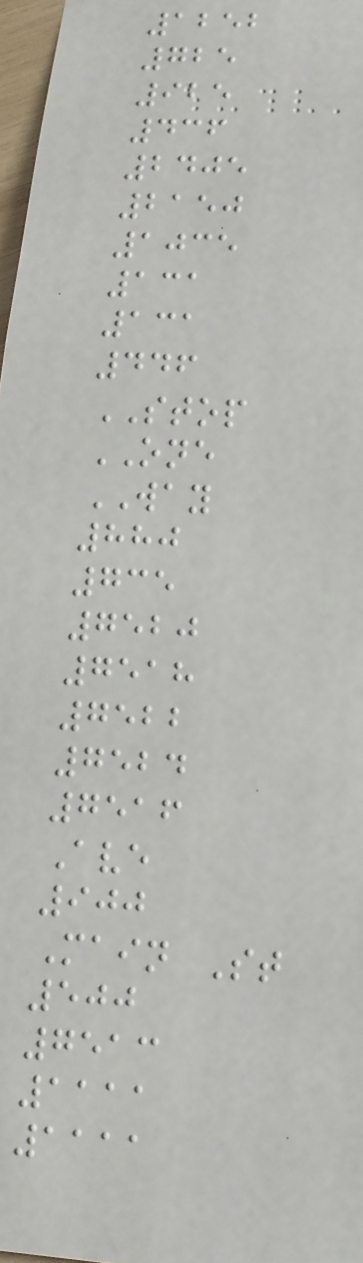1252
725
925
436
2405
2150
1035
131
131
446
STOP
ONE
WAY
880
735
7520
7518
7522
7524
7516
Ave
900
Main St
500
7513
1111
1111
